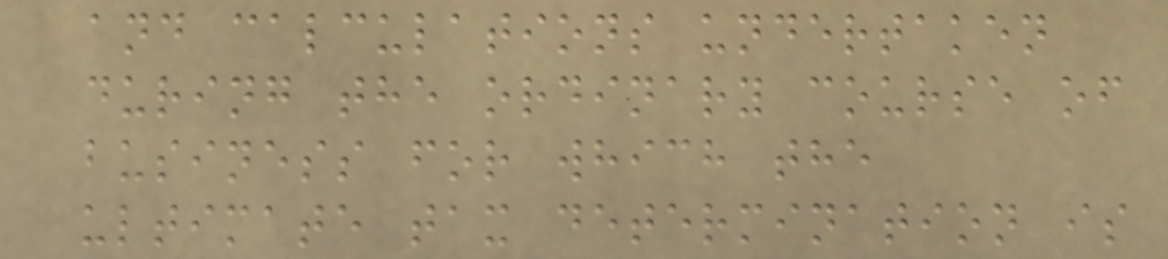and calculations undertaken
during the ordinary course of
business for which the
ultimate tax determination is
